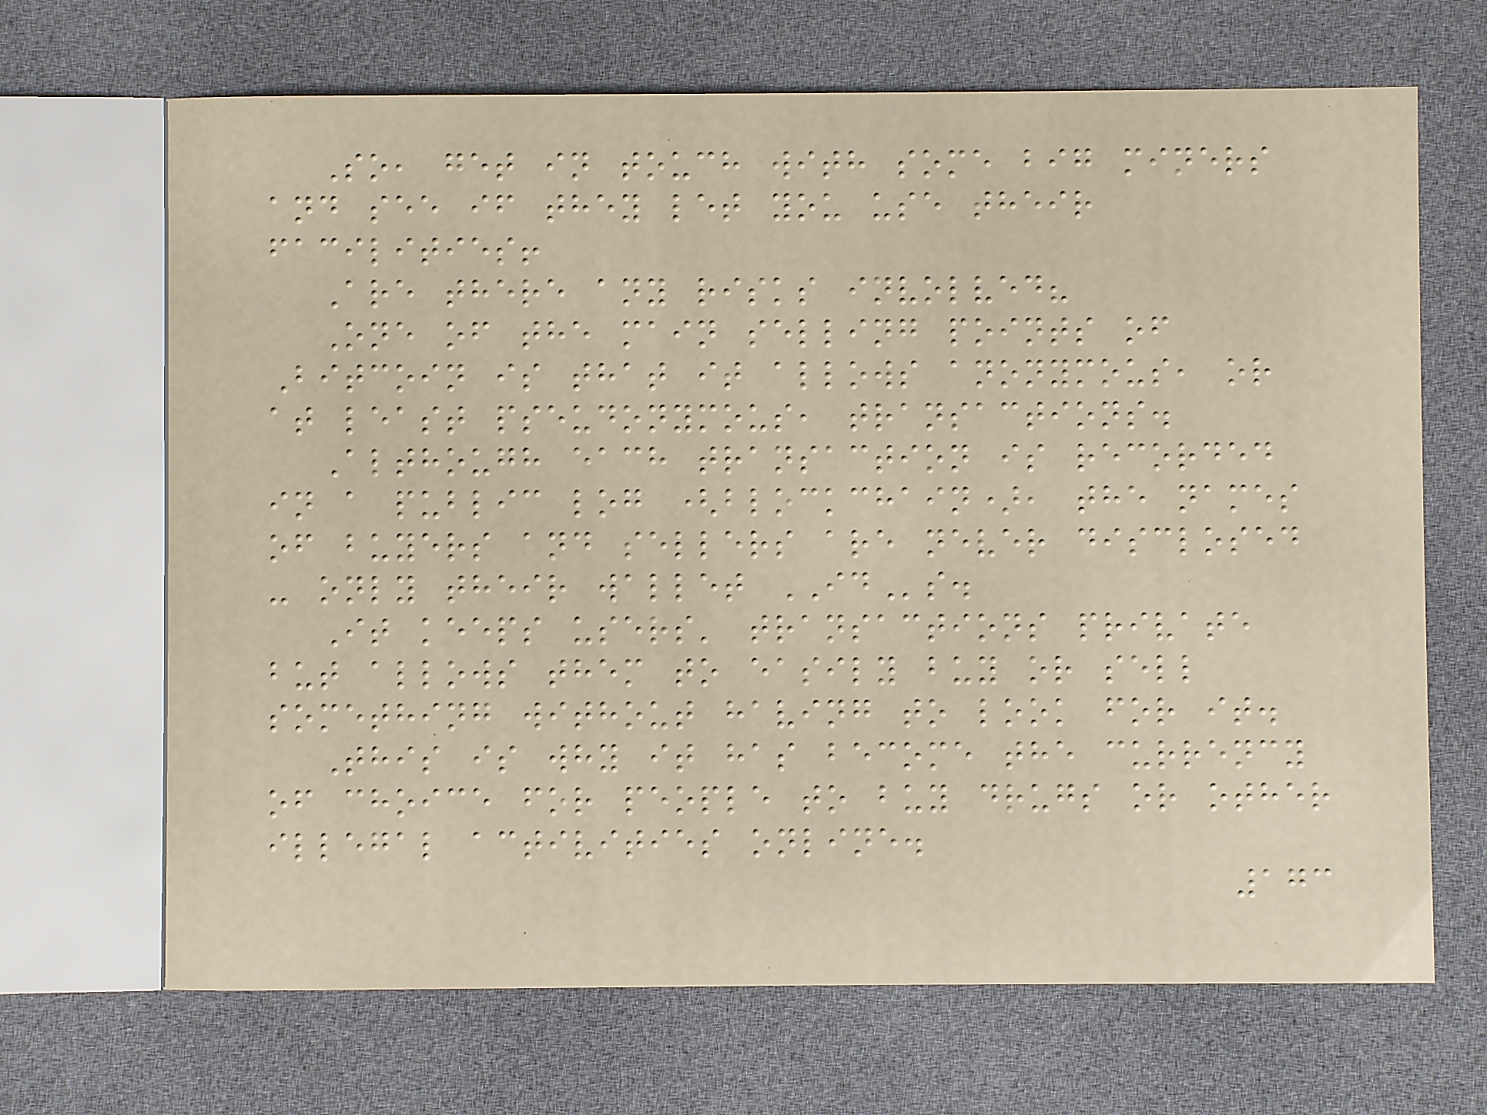So, get in touch with some big miners
and see if they let you use their
facilities!
Are there any risks involved?
One of the main selling points of
Bitcoin is that it allows anonymous, or
at least pseudonymous, transactions.
Although each transaction is recorded
in a public log (blockchain), the names
of buyers and sellers are never disclosed
- only their wallet IDs.
It keeps users' transactions private
but allows them to easily buy or sell
something without having to look for it.
This is why it has become the currency
of choice for people to buy drugs or other
illegal activities online.
173
